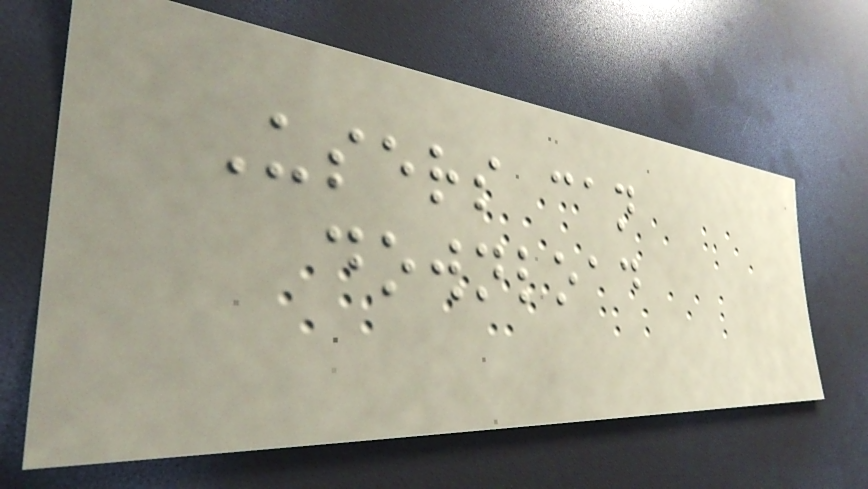Users can
download
